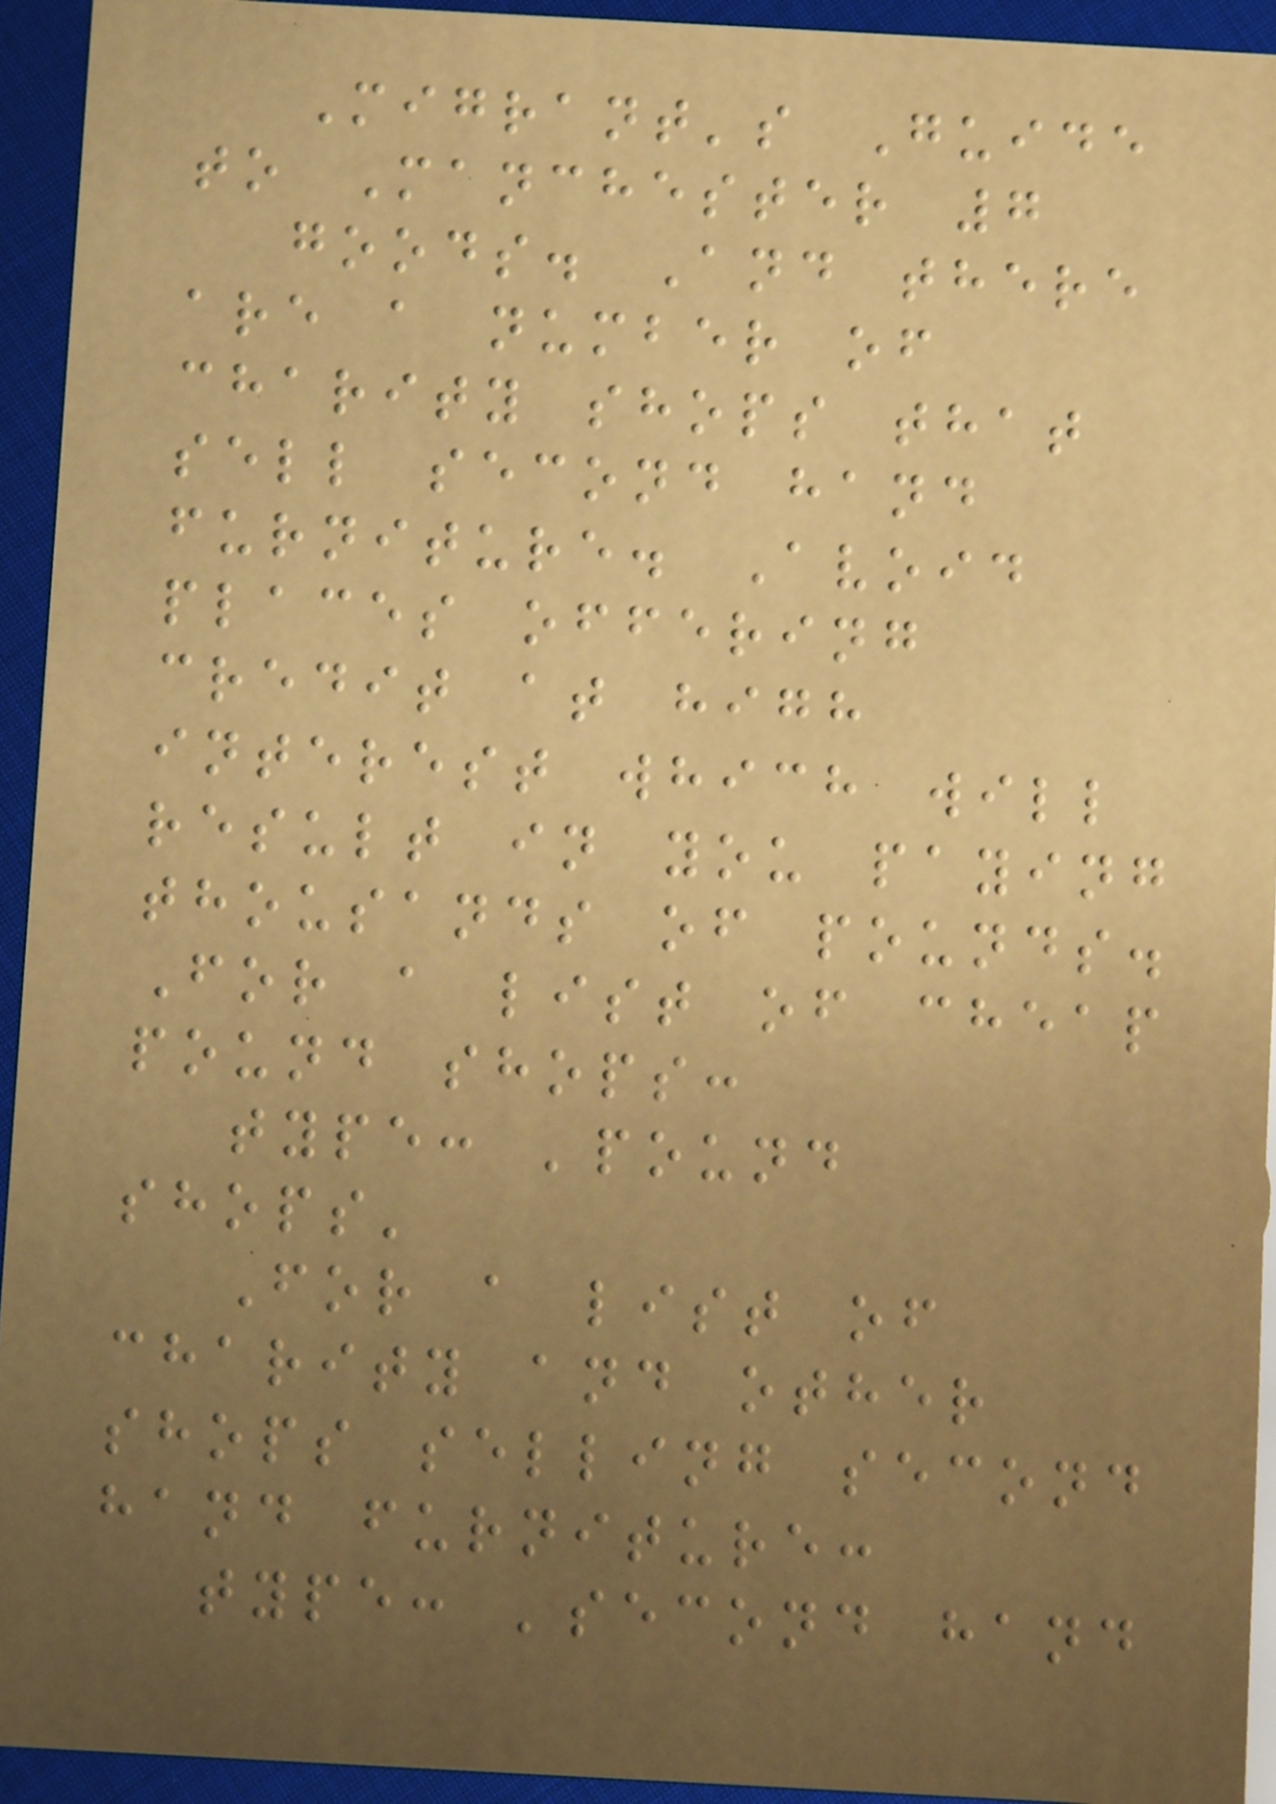Migrant's Guide
to Manchester 7
goods. And there
are a number of
charity shops that
sell second hand
furniture. Avoid
places offering
credit at high
interest which will
result in you paying
thousands of pounds.
For a list of cheap
pound shops:
type: 'pound
shops'
For a list of
charity and other
shops selling second
hand furniture:
type: 'second hand
